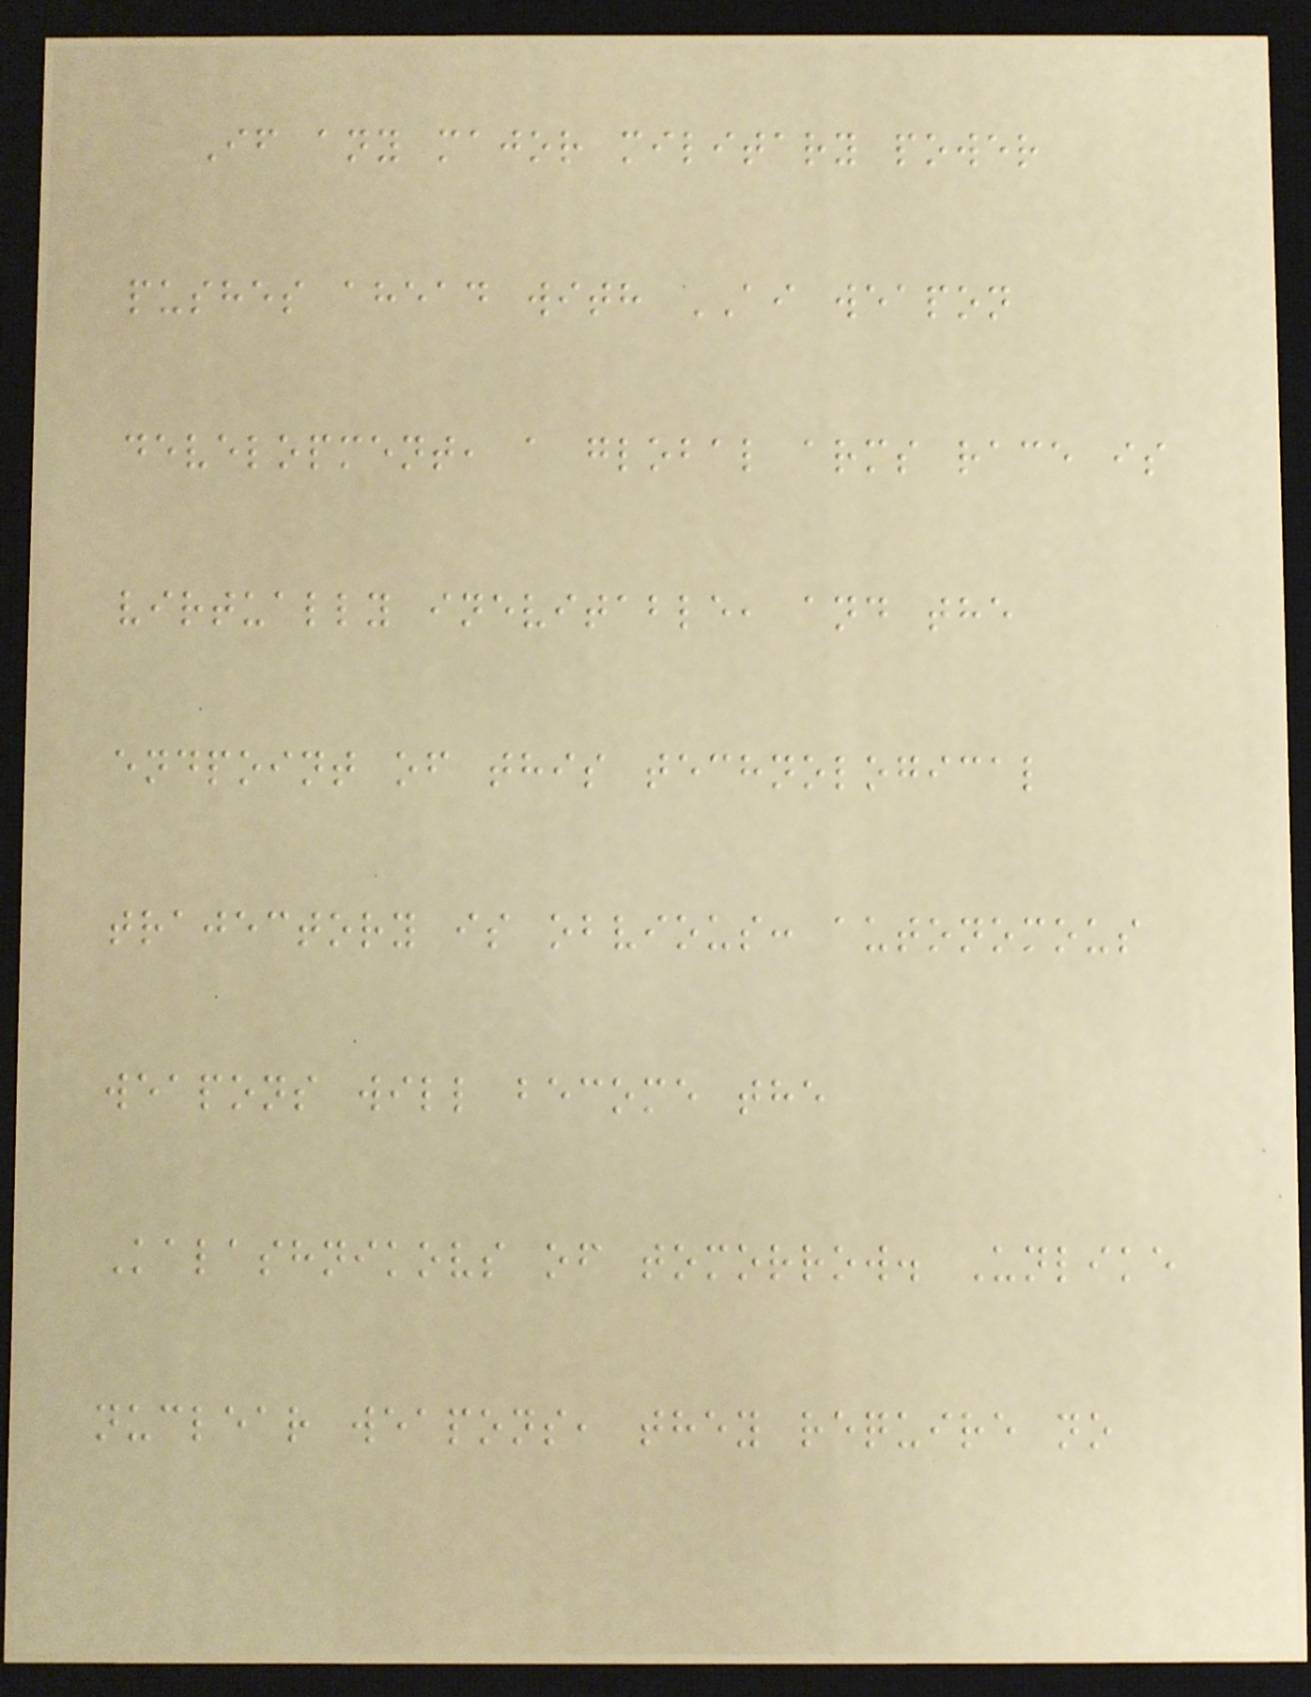If any major military power
pushes ahead with AI weapon
development, a global arms race is
virtually inevitable, and the
endpoint of this technological
trajectory is obvious: autonomous
weapons will become the
Kalashnikovs of tomorrow. Unlike
nuclear weapons, they require no
